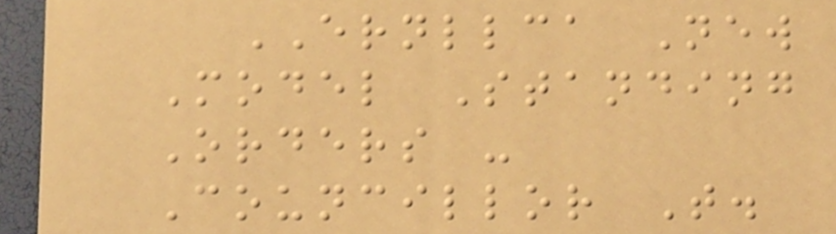ERNLLCA New
Model Standing
Orders -
Councillor T.
